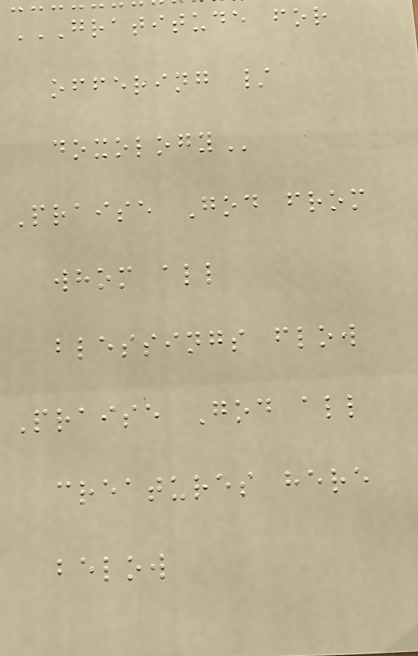GRATITUDE FOR
OFFERING /
DOXOLOGY
Praise God from
whom all
blessings flow
Praise God all
creatures here
below
